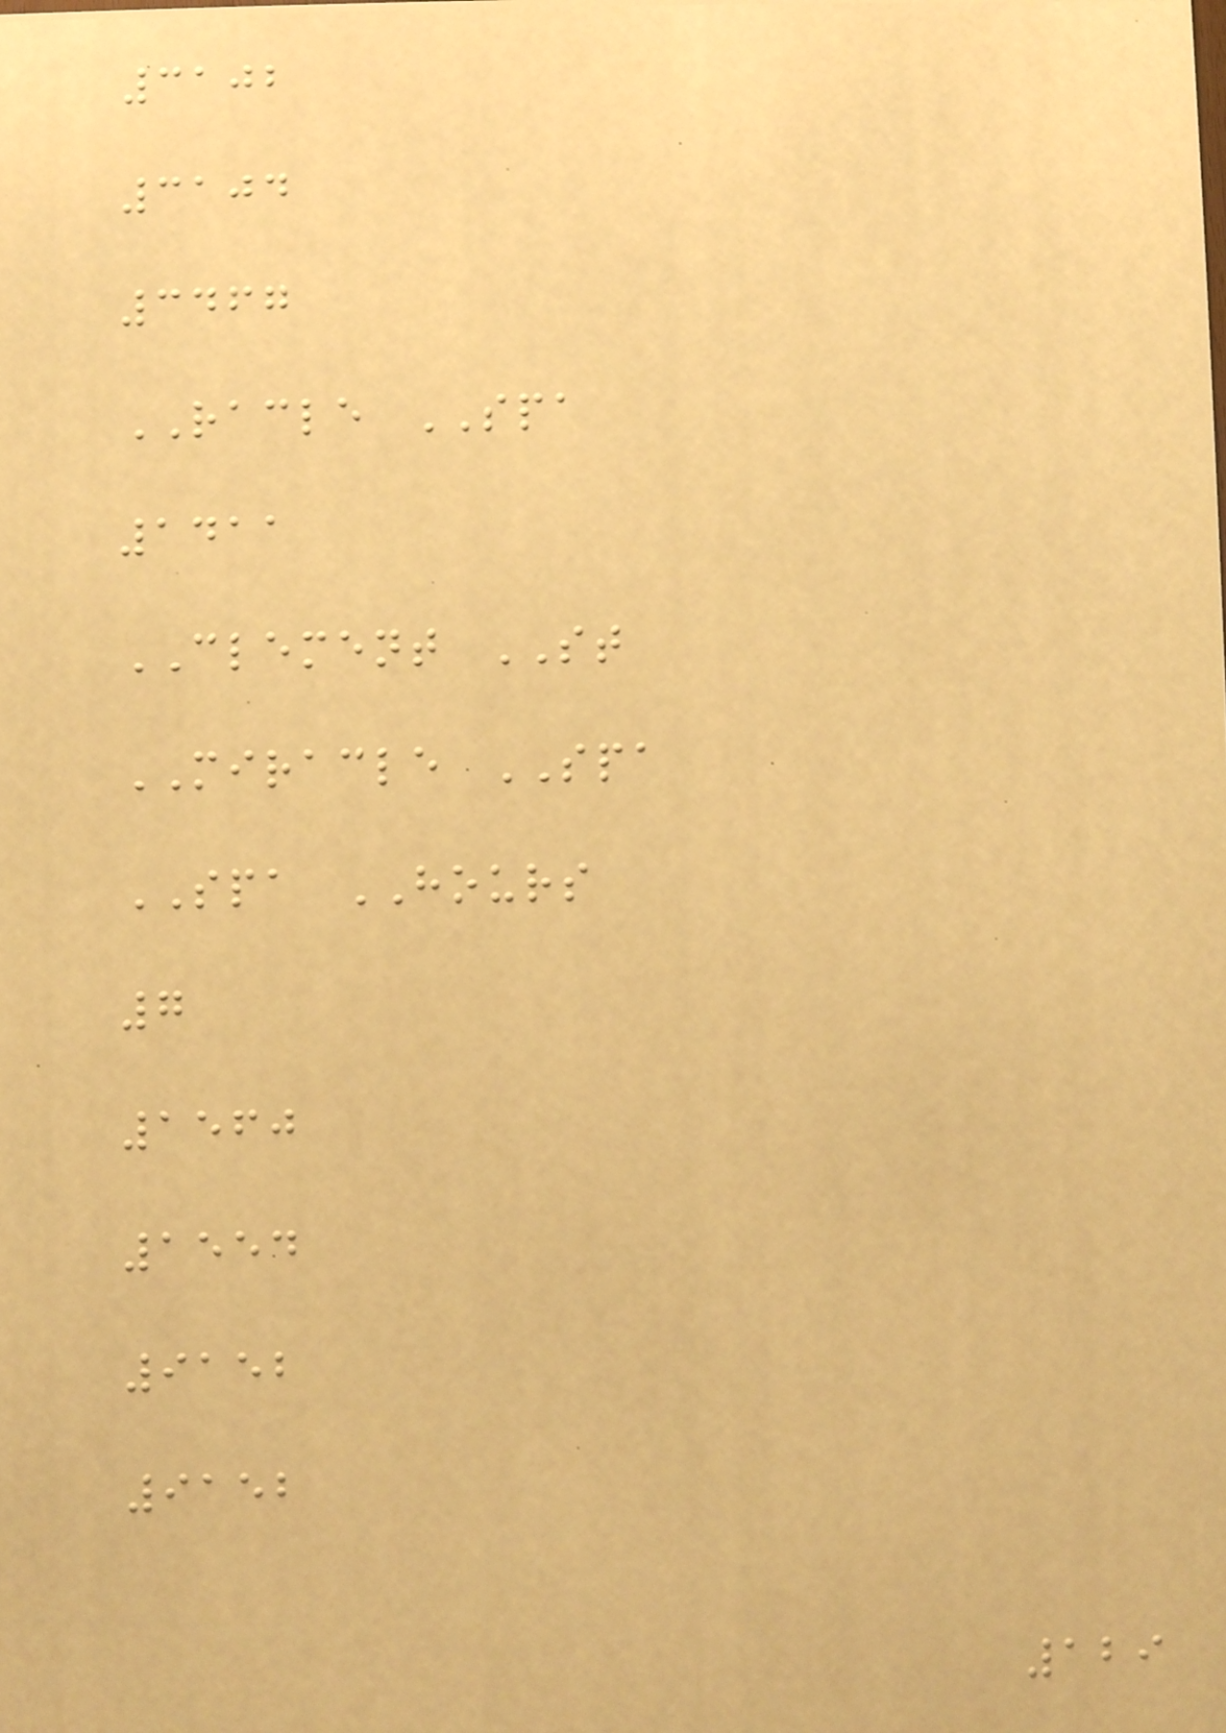3102
3104
3467
RACLE SPA
1411
CLEMENT ST
MIRACLE SPA
SPA HOURS
7
1560
1554
9152
9152
129
